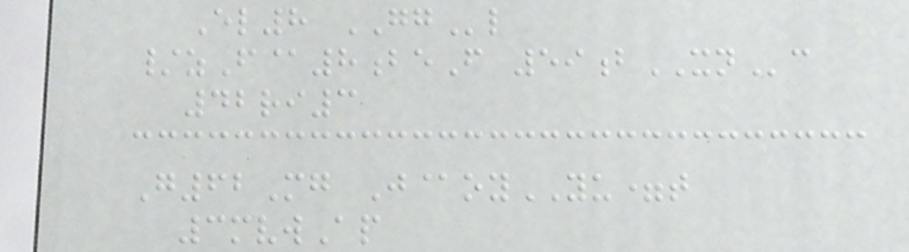El8 GGl
/zF@8beF 59bXNc
42ri3
G62Mg J@oyYU=t
3mvwAp
